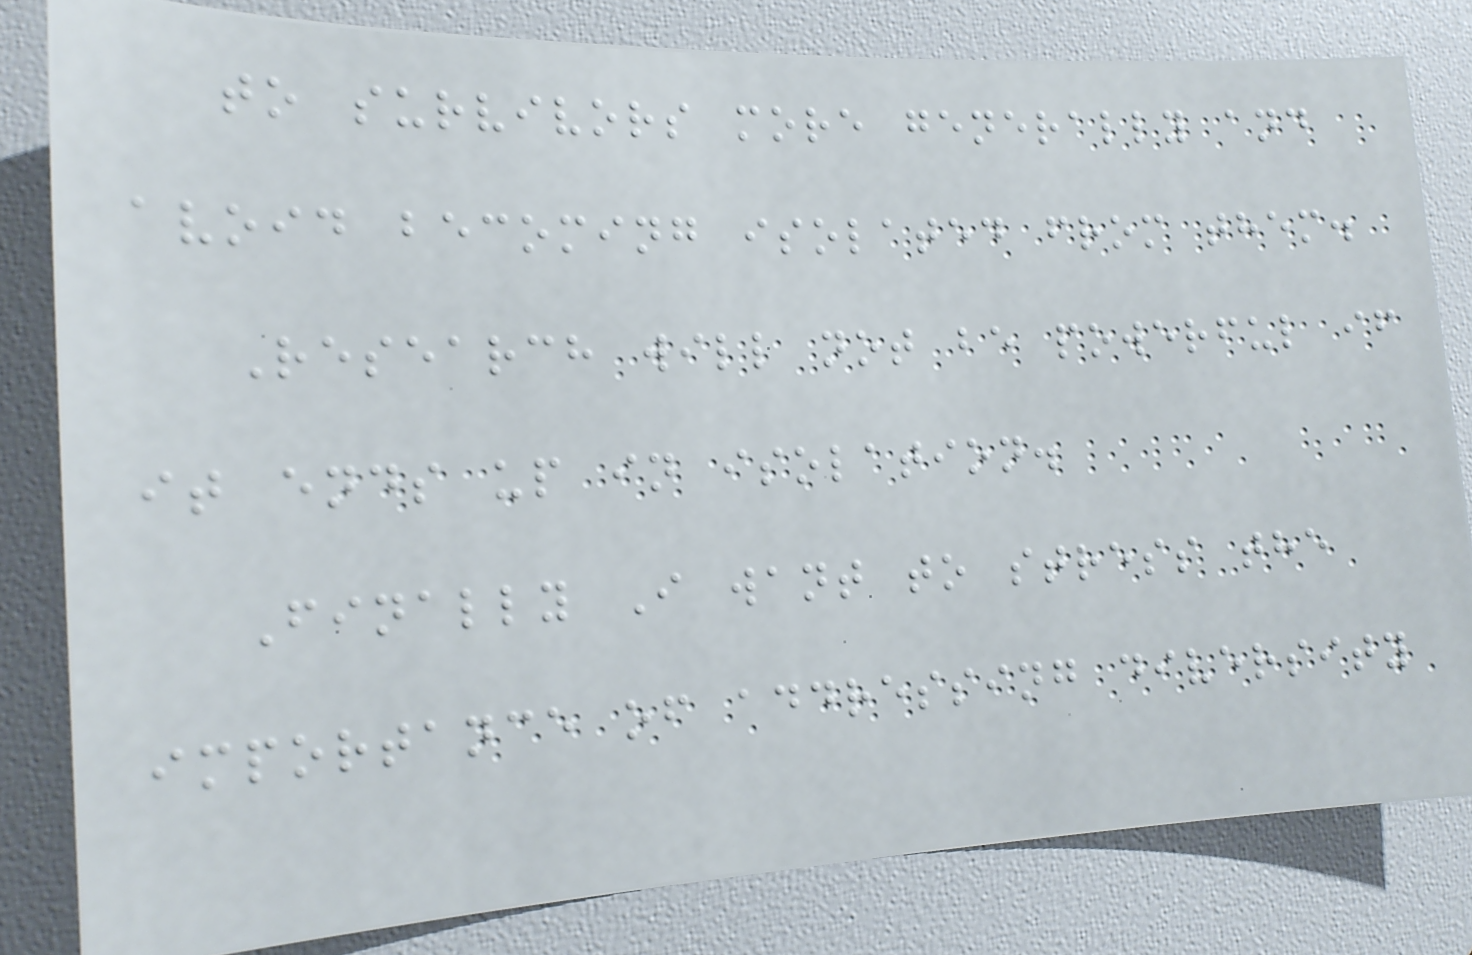to survivors more generally and
avoid becoming isolated from them.
Research will not be powerful if
it ends up in isolation.
Finally I want to stress the
importance of addressing diversity
